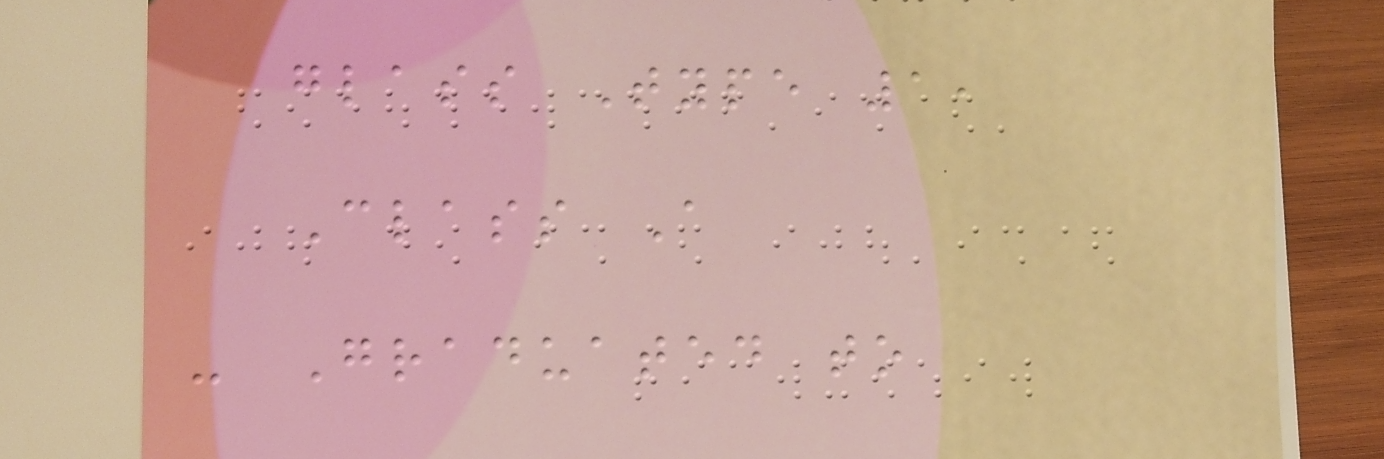glass Type 1,
Class A
- Graduated to
